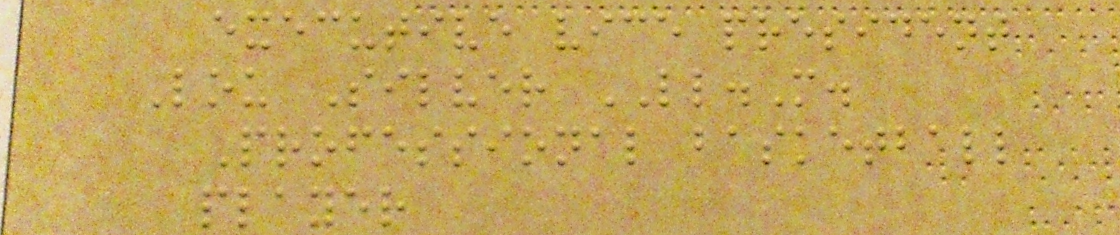executive vice president
Lou Silver LL.M.
Professional basketball
player
